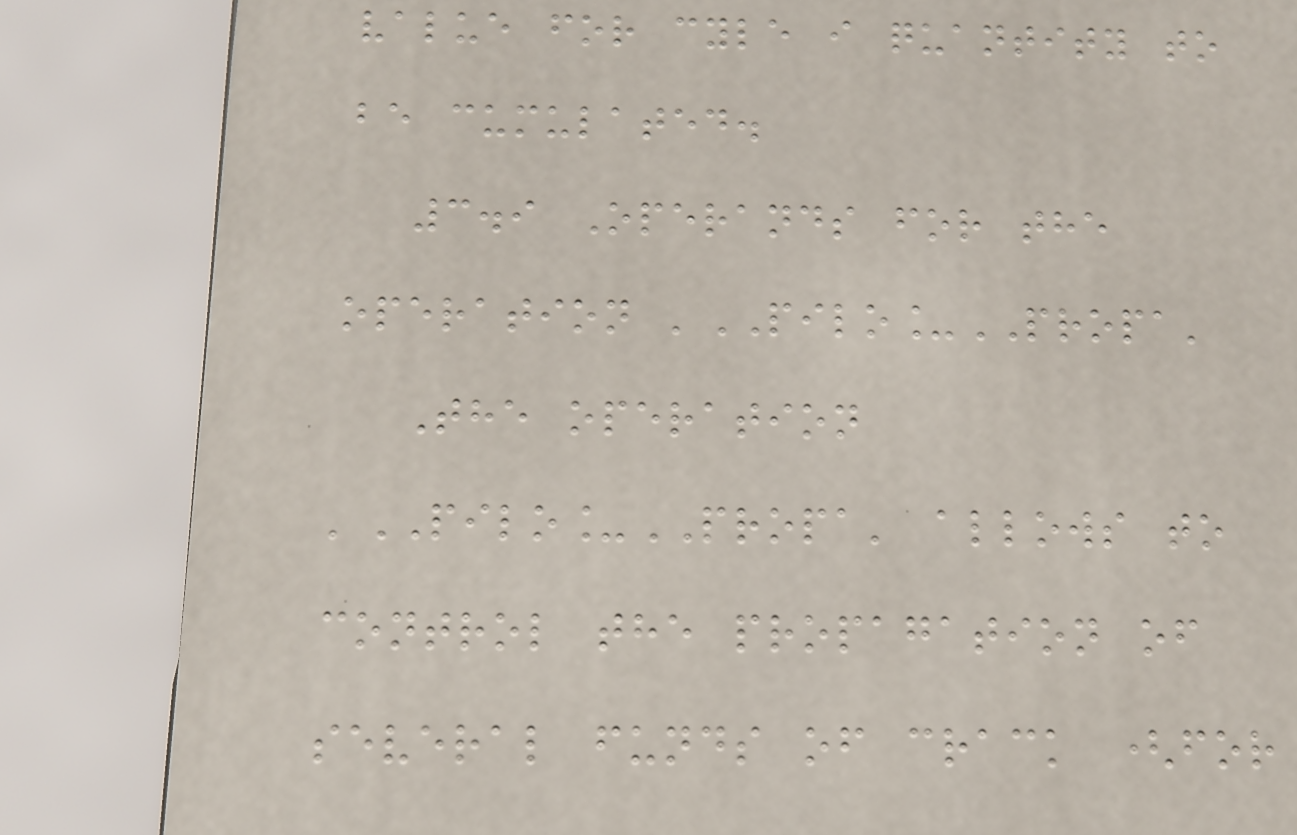value for cyle i quantity to
be cumulated.
3.9 Operands for the
operation 'PILO_PROPA'
The operation
'PILO_PROPA' allows to
control the propagation of
several funds of crack (for
